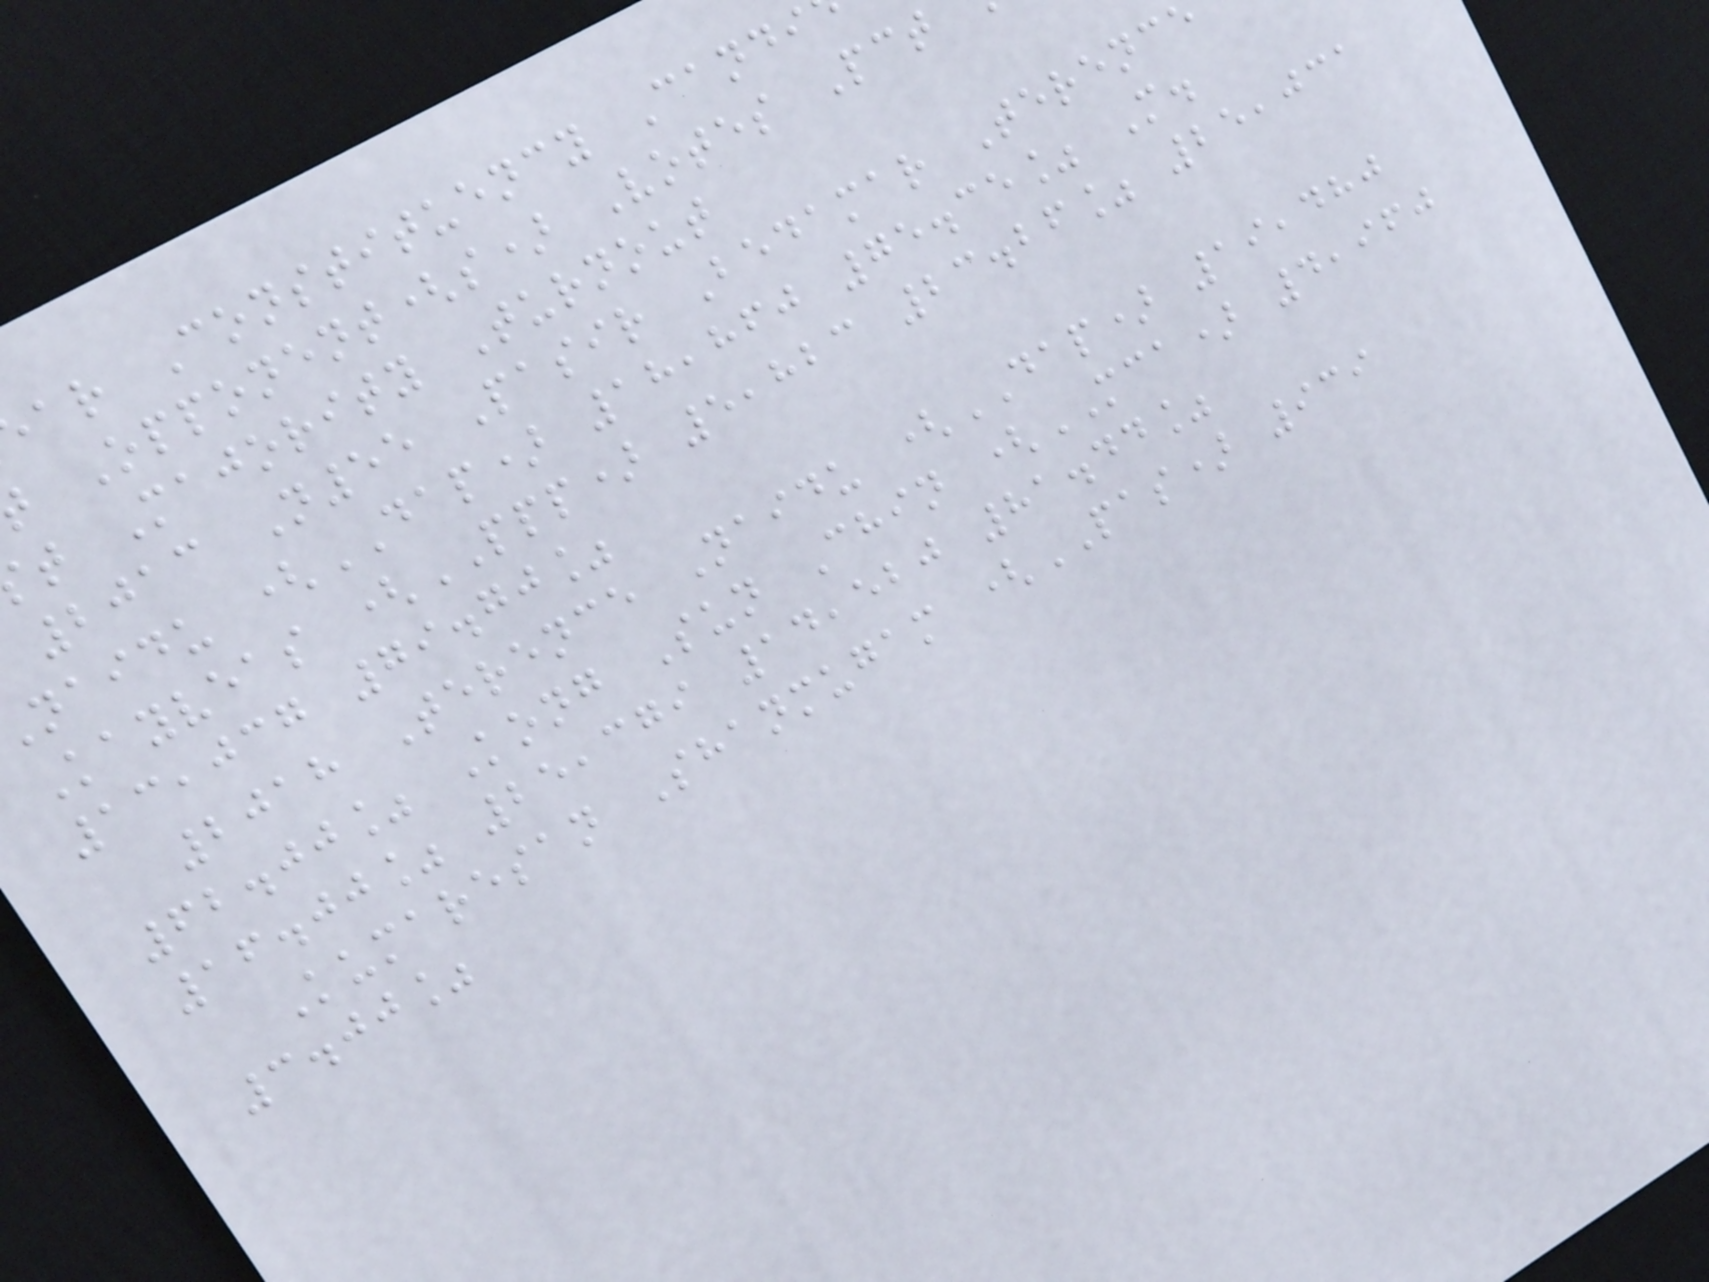ar Constituency Candi
Opponent(s) Votes Pct
t Majority Turnout
2013 N55 Pasir Bedamar Terenc
naidu (DAP) 18,860 75.35% M.
Kayveas (PPP) 5,823 23.26% 25,031
13,037 79.70%
2018 Terence Naidu (DAP) 19,480
62.00% Kong Sun Chin (MCA) 4,960
16.00% 25,379 14,520 81.44%
Kumaresan Shanmugam (PAS) 939
3.00%
